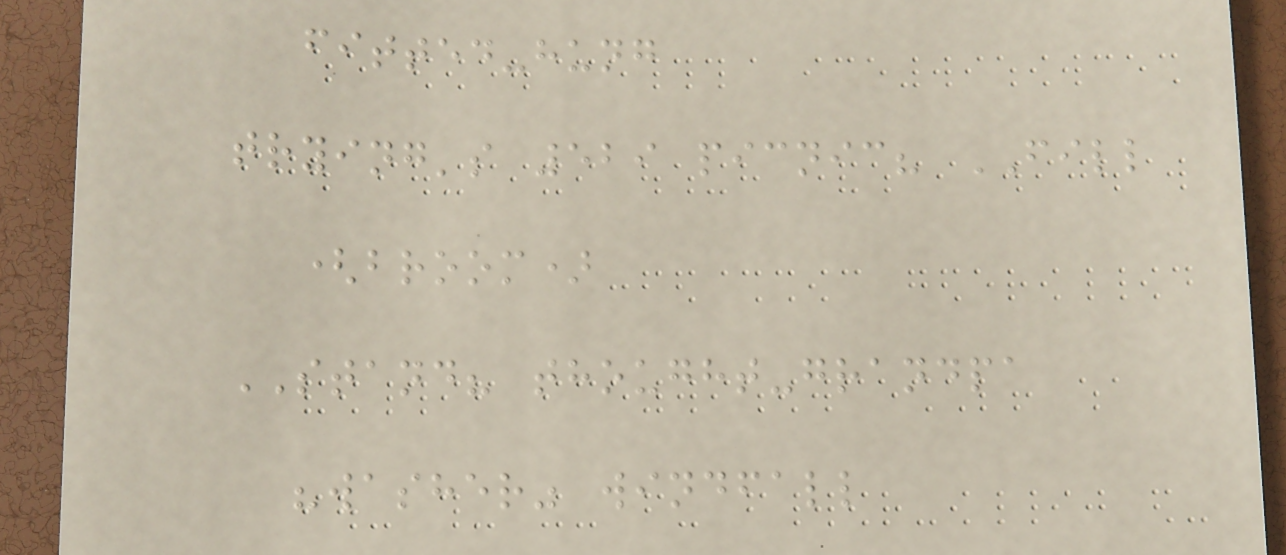fitted-hung
trying's 529 picnic? FILL
(broom)
STAND? thought-grandpa
"washer" windfall
